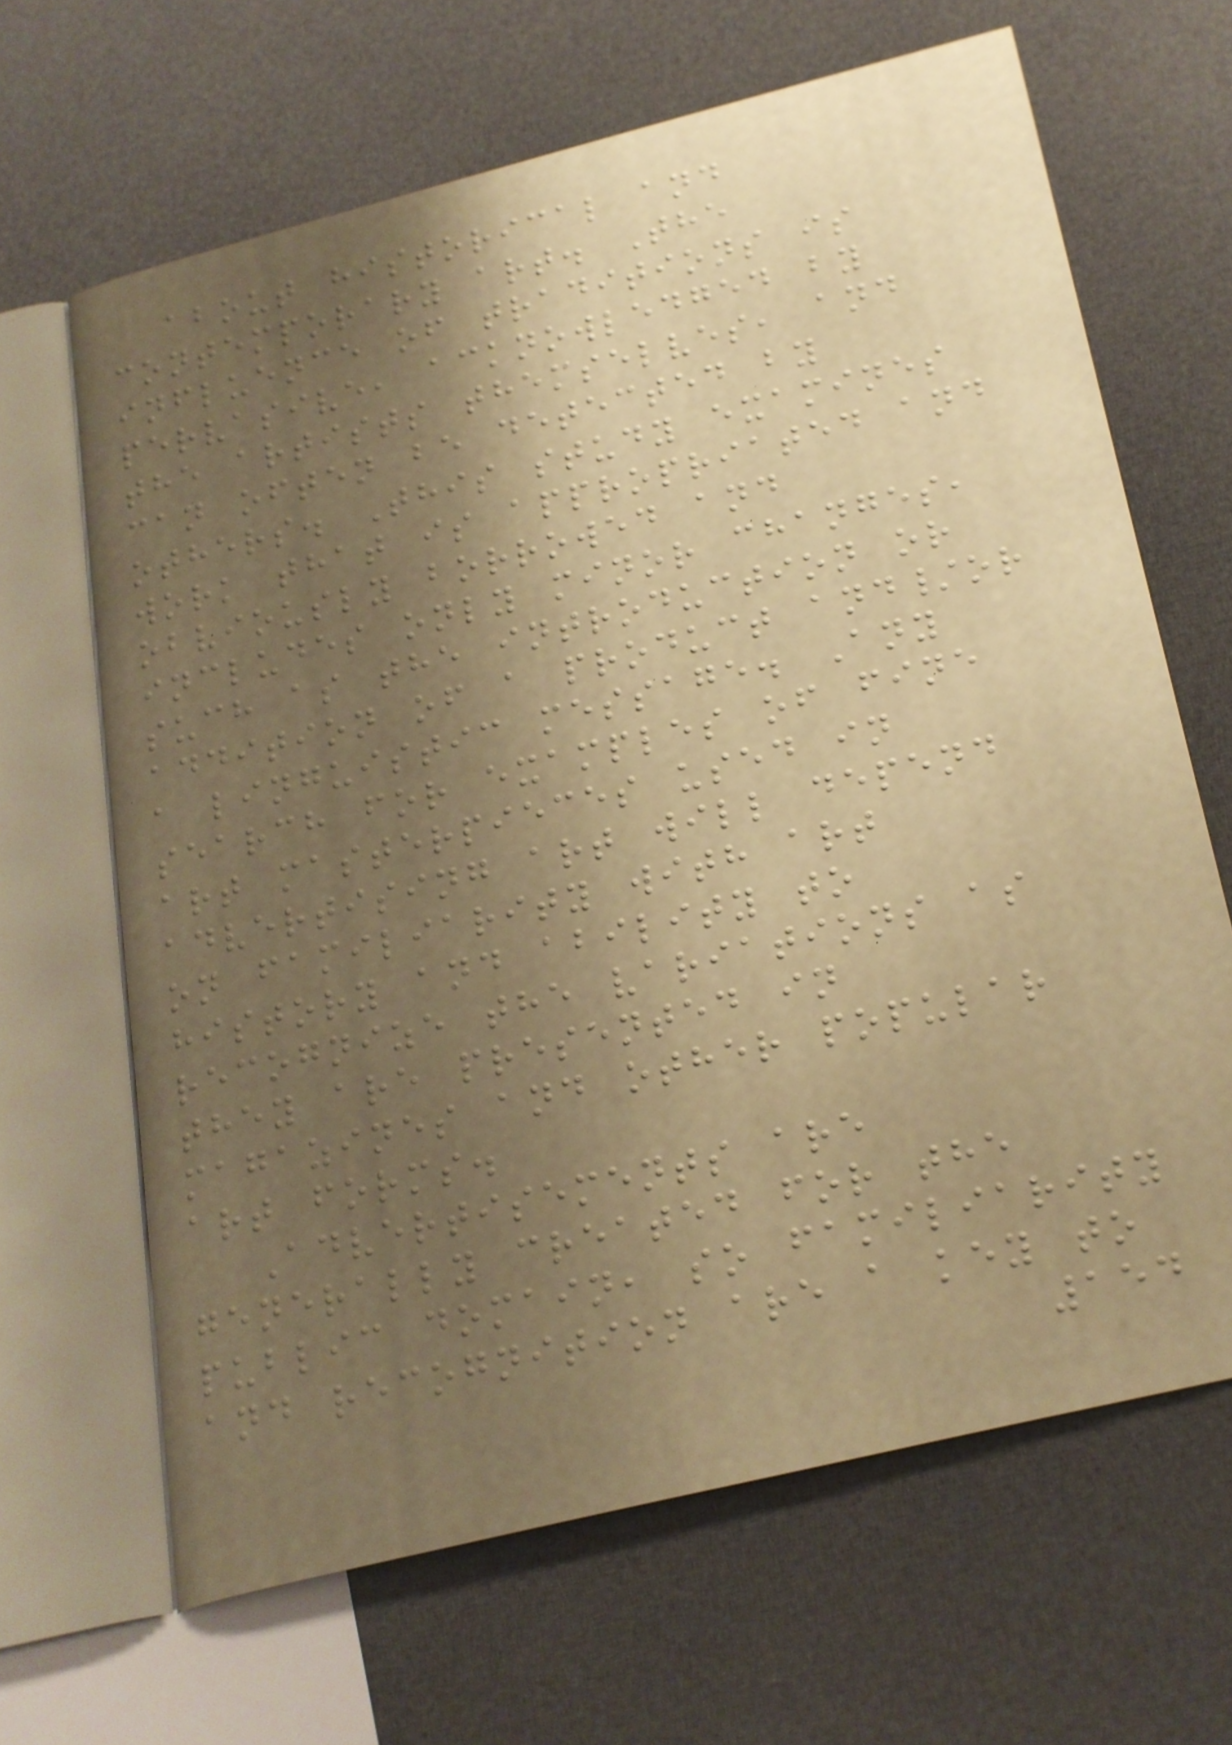about historical and
contemporary art. The
influence of traditions is
pervasive, acknowledged by
the artists themselves, and
can often be detected by
others. This study examines
work that is appropriated and
obviously borrowed and
includes only minor changes,
such as the introduction or
addition of a product and/or
a linguistic message. Any
search for examples of fine
art masterpieces used in
advertising art will depend
on familiarity with art
history and ability to
recognize the variations as
they are presented in
magazines and other popular
art forms.
Advertisements are
generally created for the
public domain, so familiarity
and recognition are a key to
154
